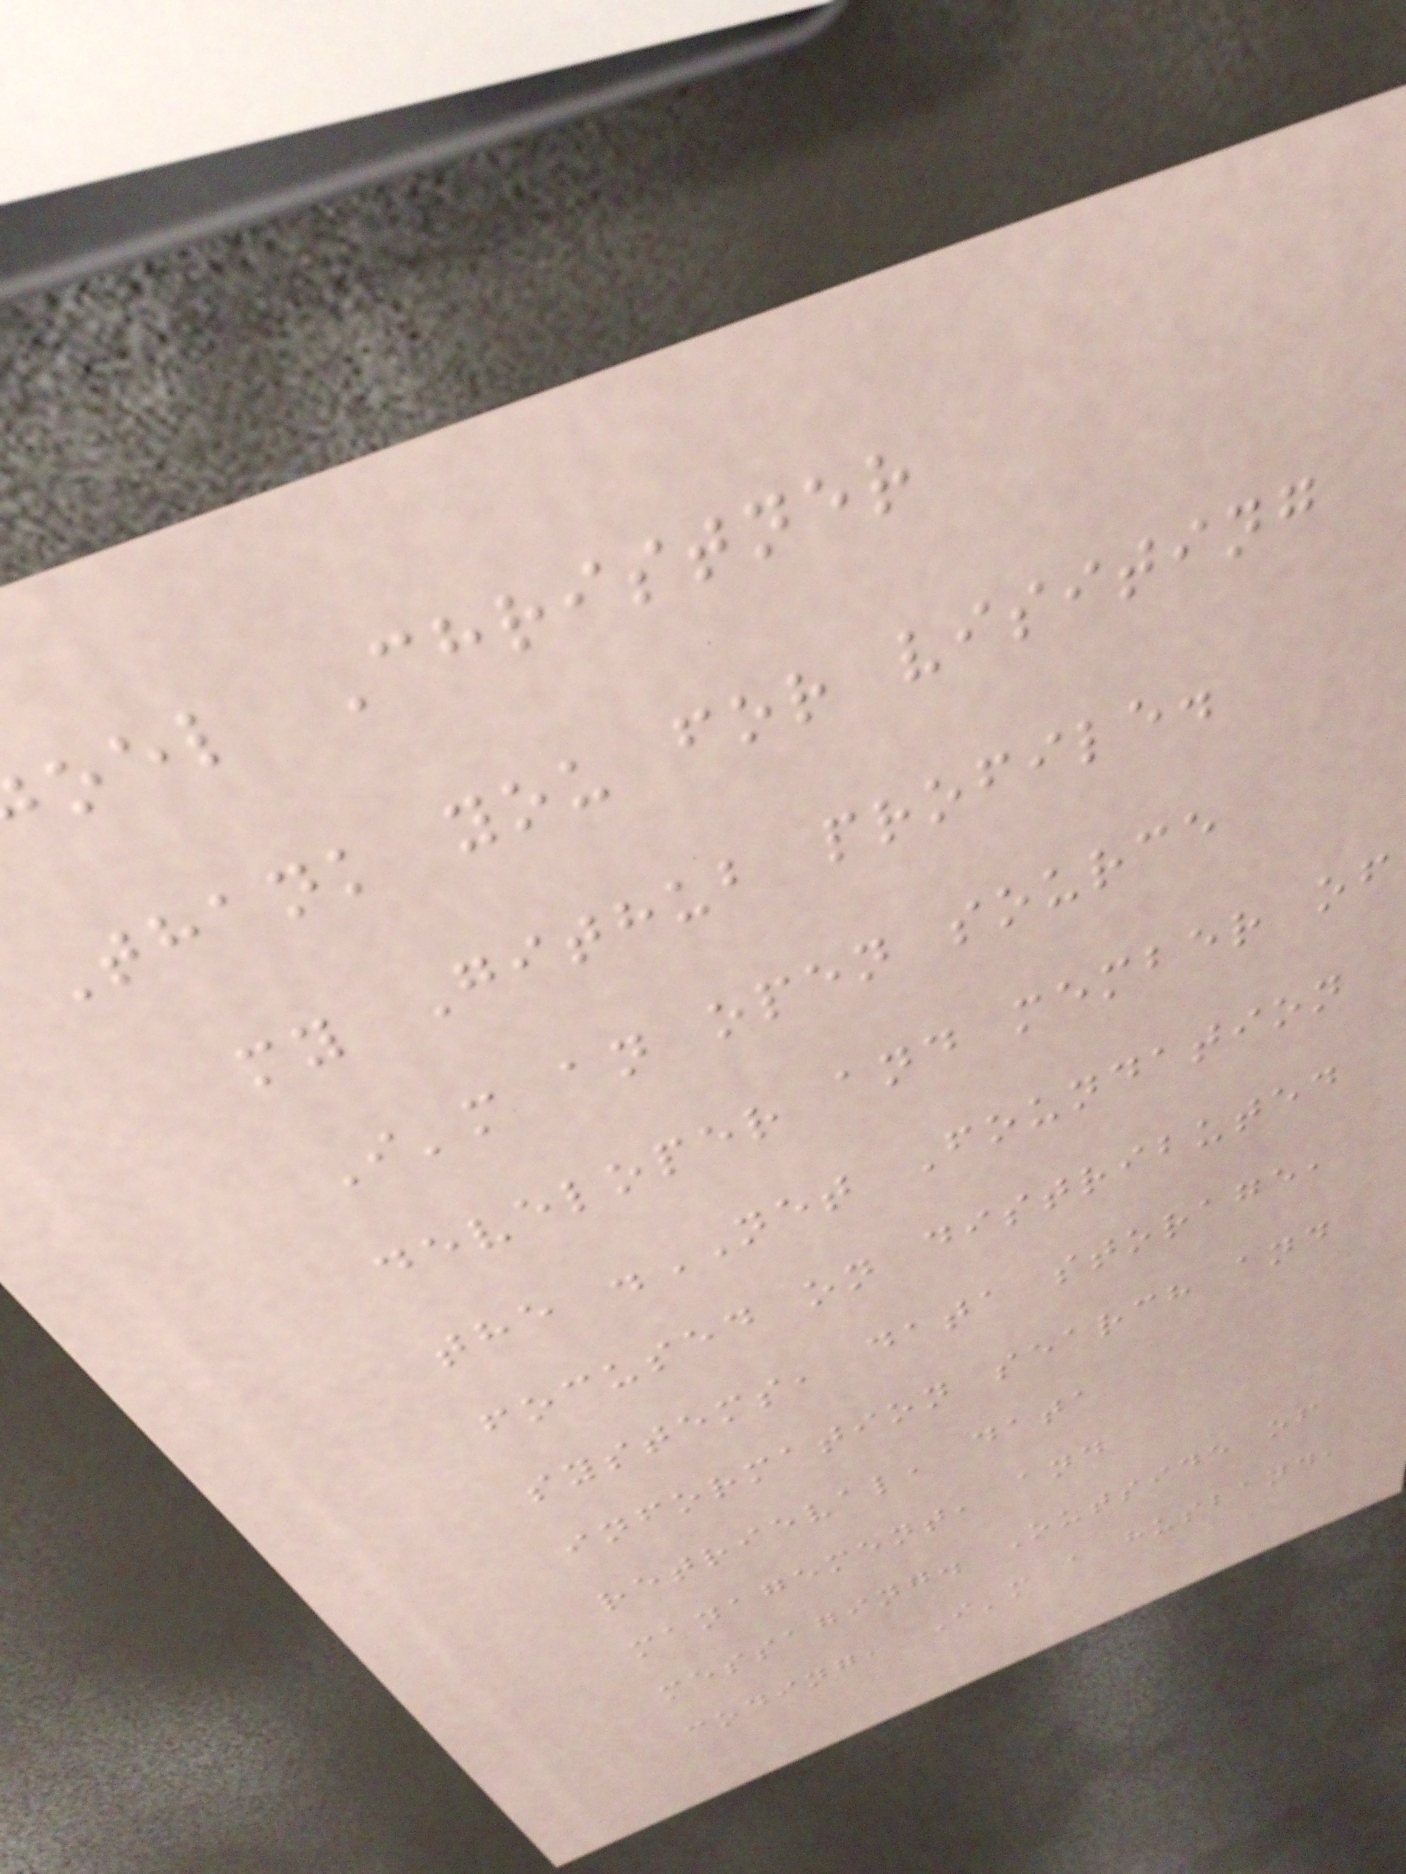oel Christner
Thank you for visiting
my Github profile.
I'm an open source
developer and member of
the .NET Foundation
focused on distributed
systems, data storage,
information search and
retrieval, data
management, and
messaging. Outside of
coding, I'm a husband,
